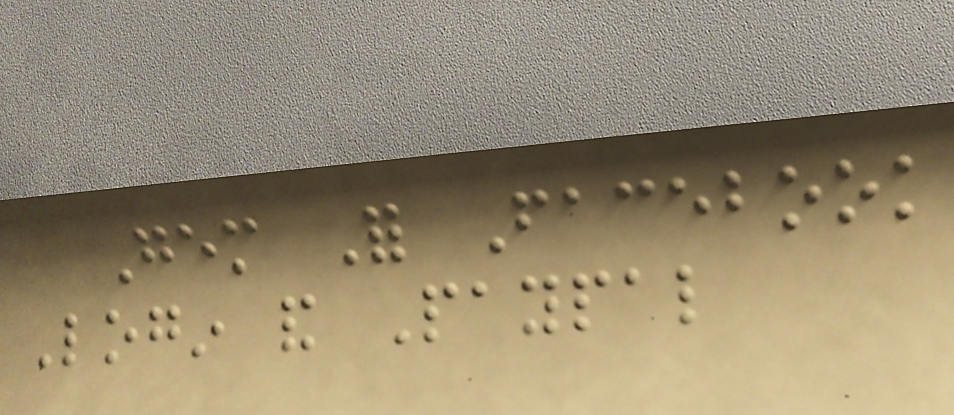Gem For Facebook
Login and Paypal
